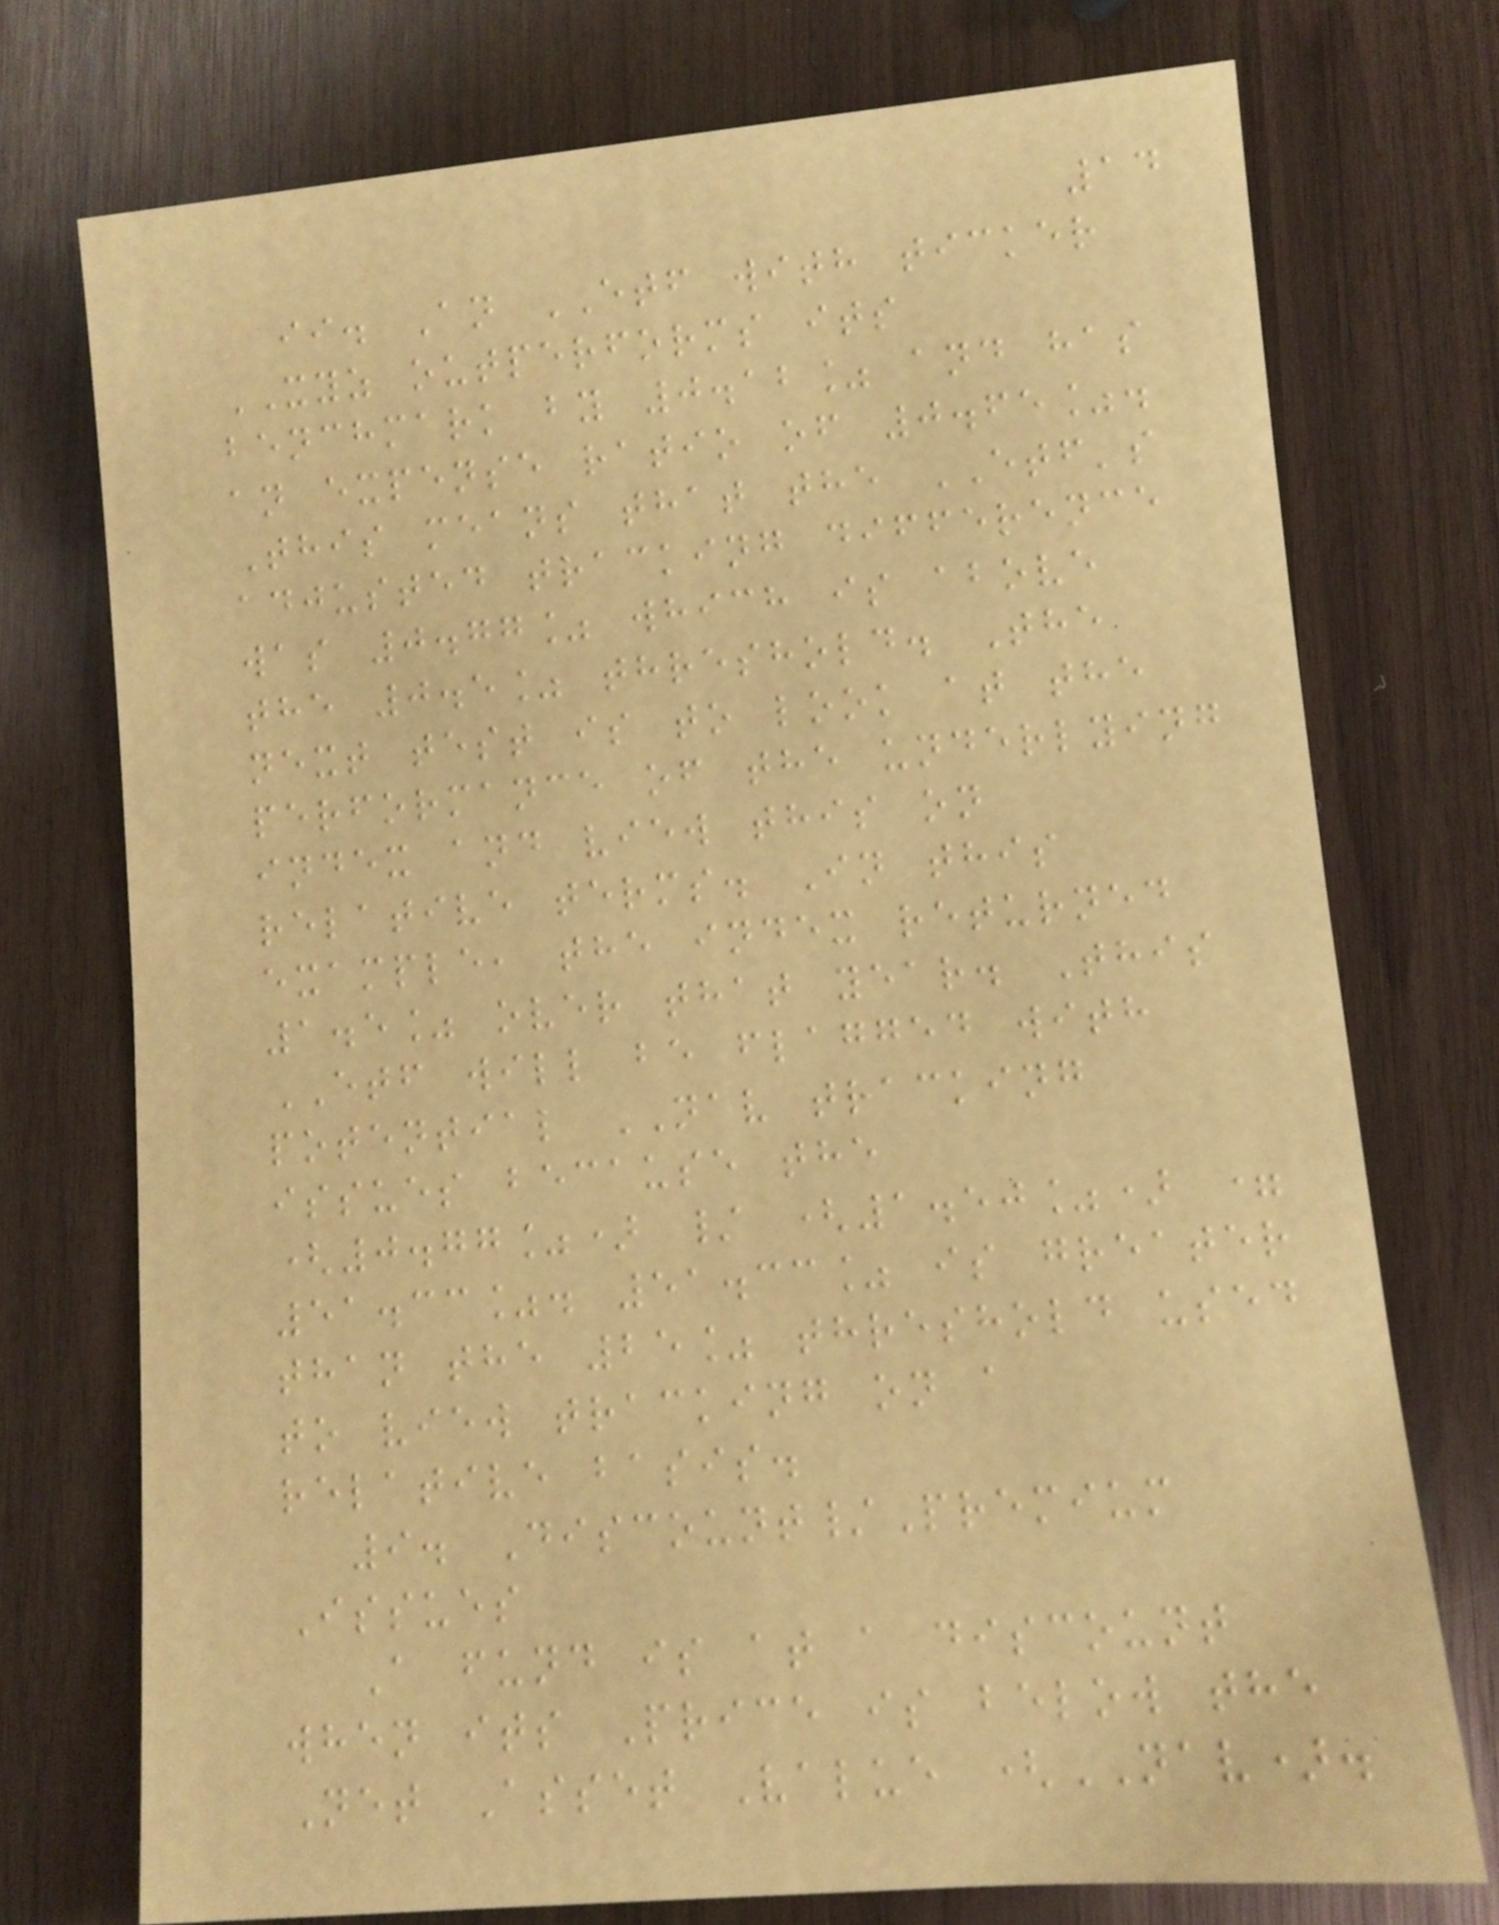14
ii. An ETF with ticker
XYZ outperforms its
benchmark by 0.12% and has
an expense ratio of 0.65%.
This means that the ETF's
adjusted tracking difference
was 0.77% which is above
the 0.5% threshold. The
next test is to look at the
performance of the underlying
index and view this on
relative terms. In this
example, the index returned
1.5% over that year. This
ETF will be flagged with
potential NAV tracking
issues because the
(0.77%) / (1.50%) =
51.33%. 51.33% is greater
than the 25% threshold used
to view tracking on a
relative basis.
9. Discount/Premium
Issues
A fund is at a discount
when its Price is below the
Net Asset Value (NAV).
